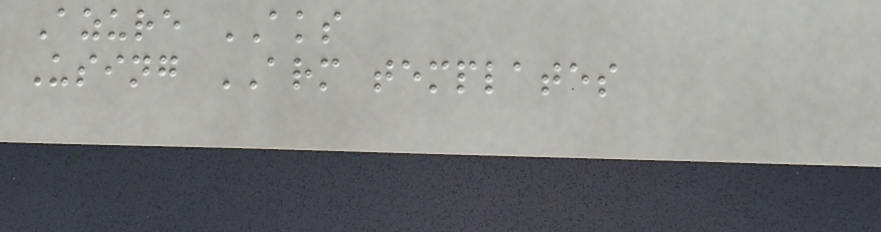Azure AKS
Using ARM templates
